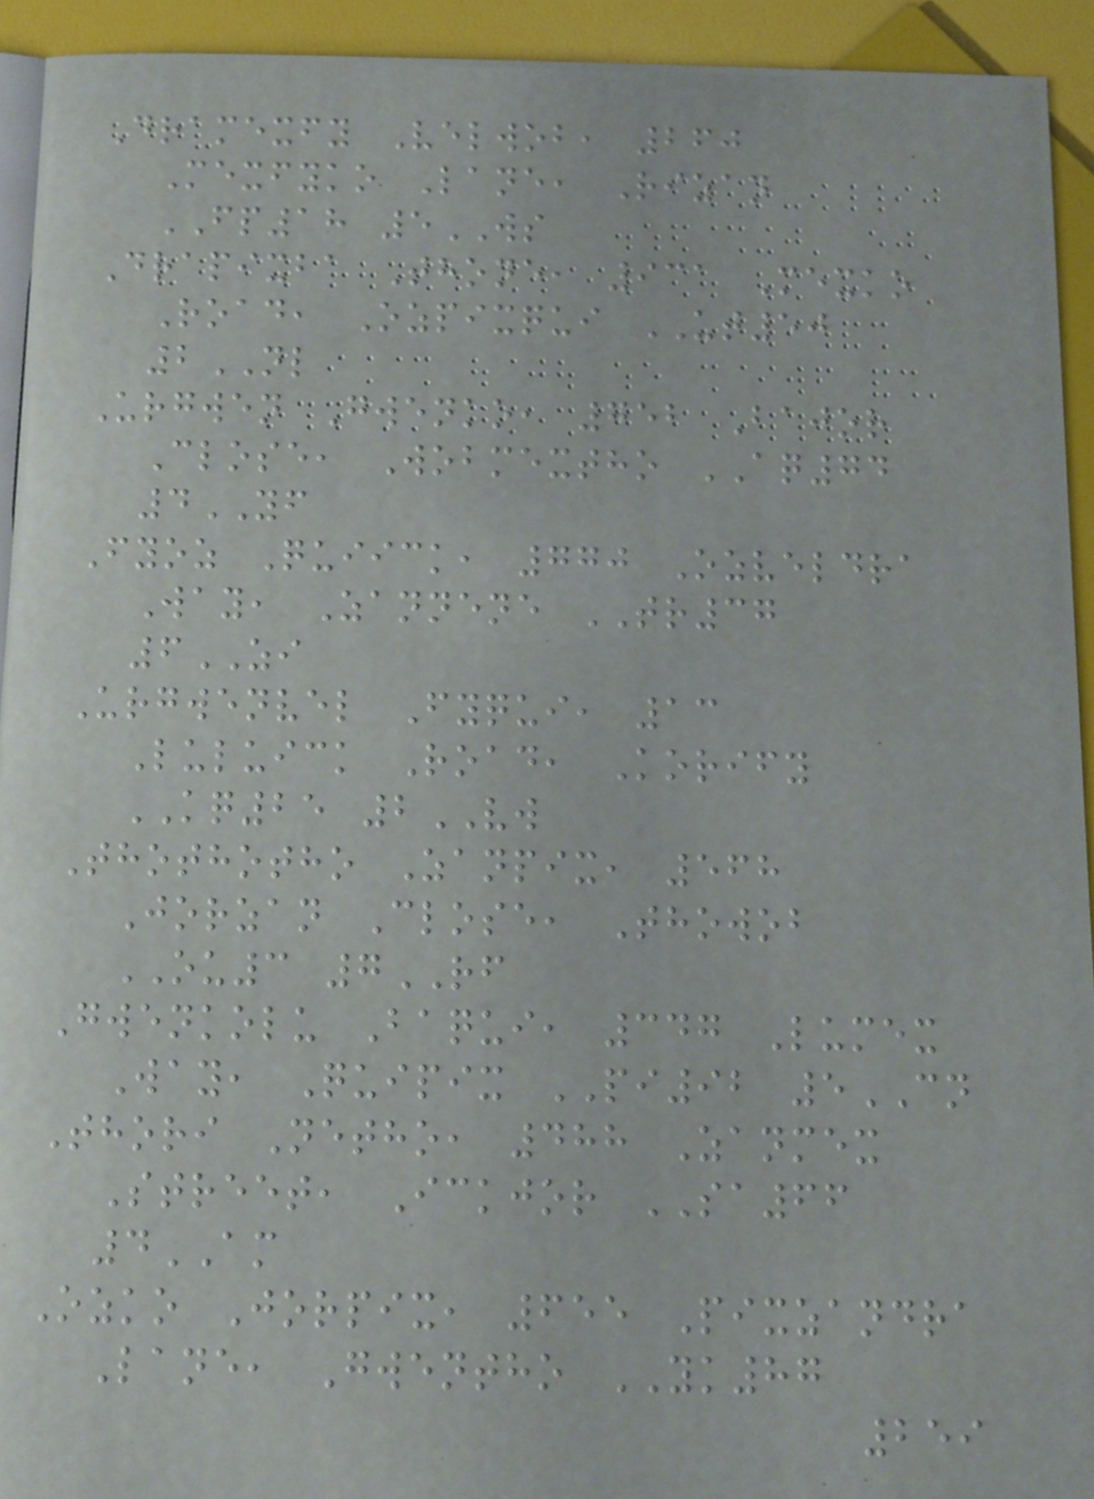Dramexfy Velwob, 260
Mexfyko Lane, Rizan
FP18 5WS
Drapixba Thone, 931 Mexko
Road, Ozpixqui UT50
2NL
Urgwen Gwenko, 752 Bajor
Close, Wobmextho AQ74
4YF
Fyoz Quiick, 770 Ozveldra
Way, Zannene TR37
6ZI
Urgwenvel Fyqui, 13
Luluick Road, Korify
KQ25 2VW
Thothotho Zanpix, 568
Jorzan Close, Thowob
OU3 7RF
Gwenkolu Baqui, 347 Lumex
Way, Quipix PI92 5CN
Thori Netho, 488 Zanmex
Street, Ickjor SA66
4AM
Ozko Jorpix, 655 Pixzandra
Lane, Gwentho YK87
259
